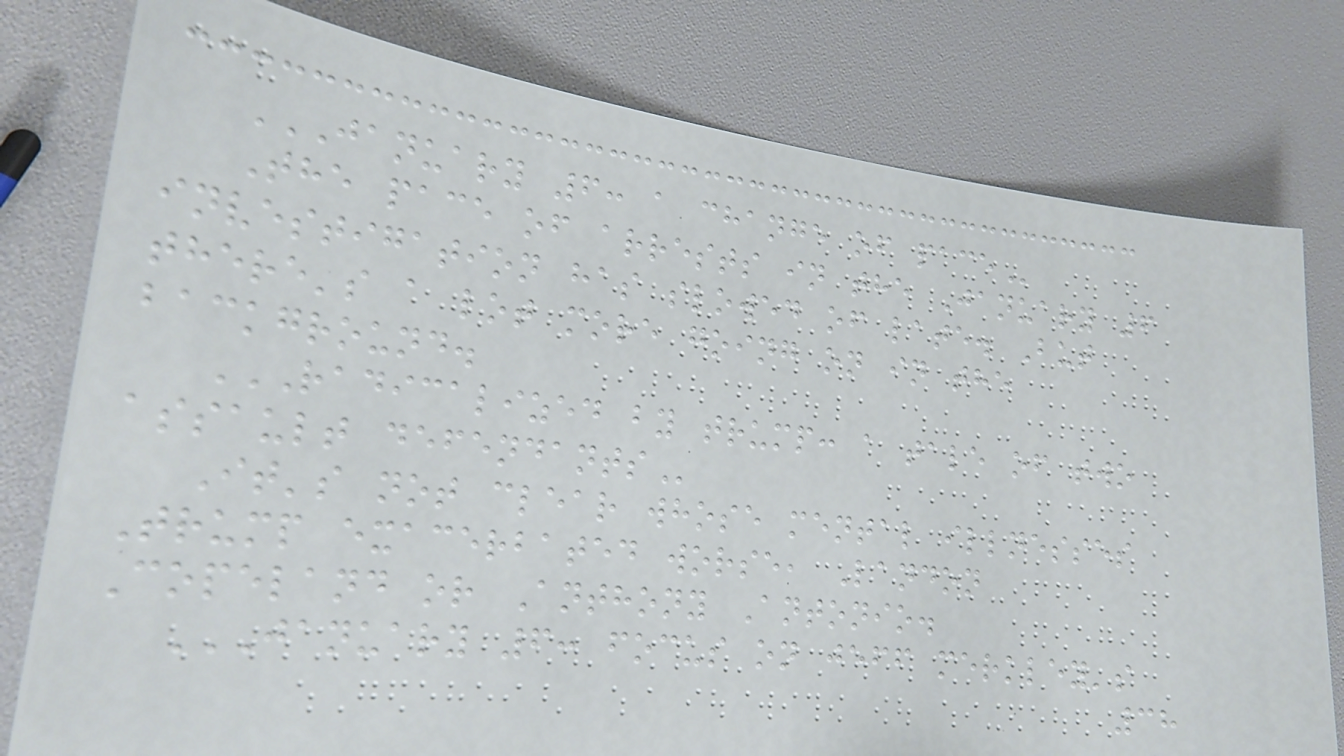JANUARY 6: A CHANGE OF PACE
The pace of arrests in the January 6
investigation has slowed of late. But
there's a lot more going on in the
background.
RADICALIZED BY TRUMP: A TALE OF TWO
ASSAULT DEFENDANTS
It's not clear whose mental illnesses
Trump exacerbated worse, Landon
Copeland or Anthony Antonio.
JANUARY 6: FOCUS ON JEFF MERKLEY'S
38
